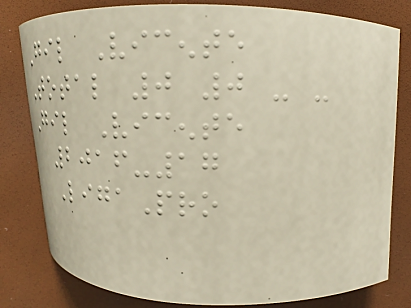Gil Vicente
Total 0 0 - -
Gil Vicente
2016-17
LigaPro
